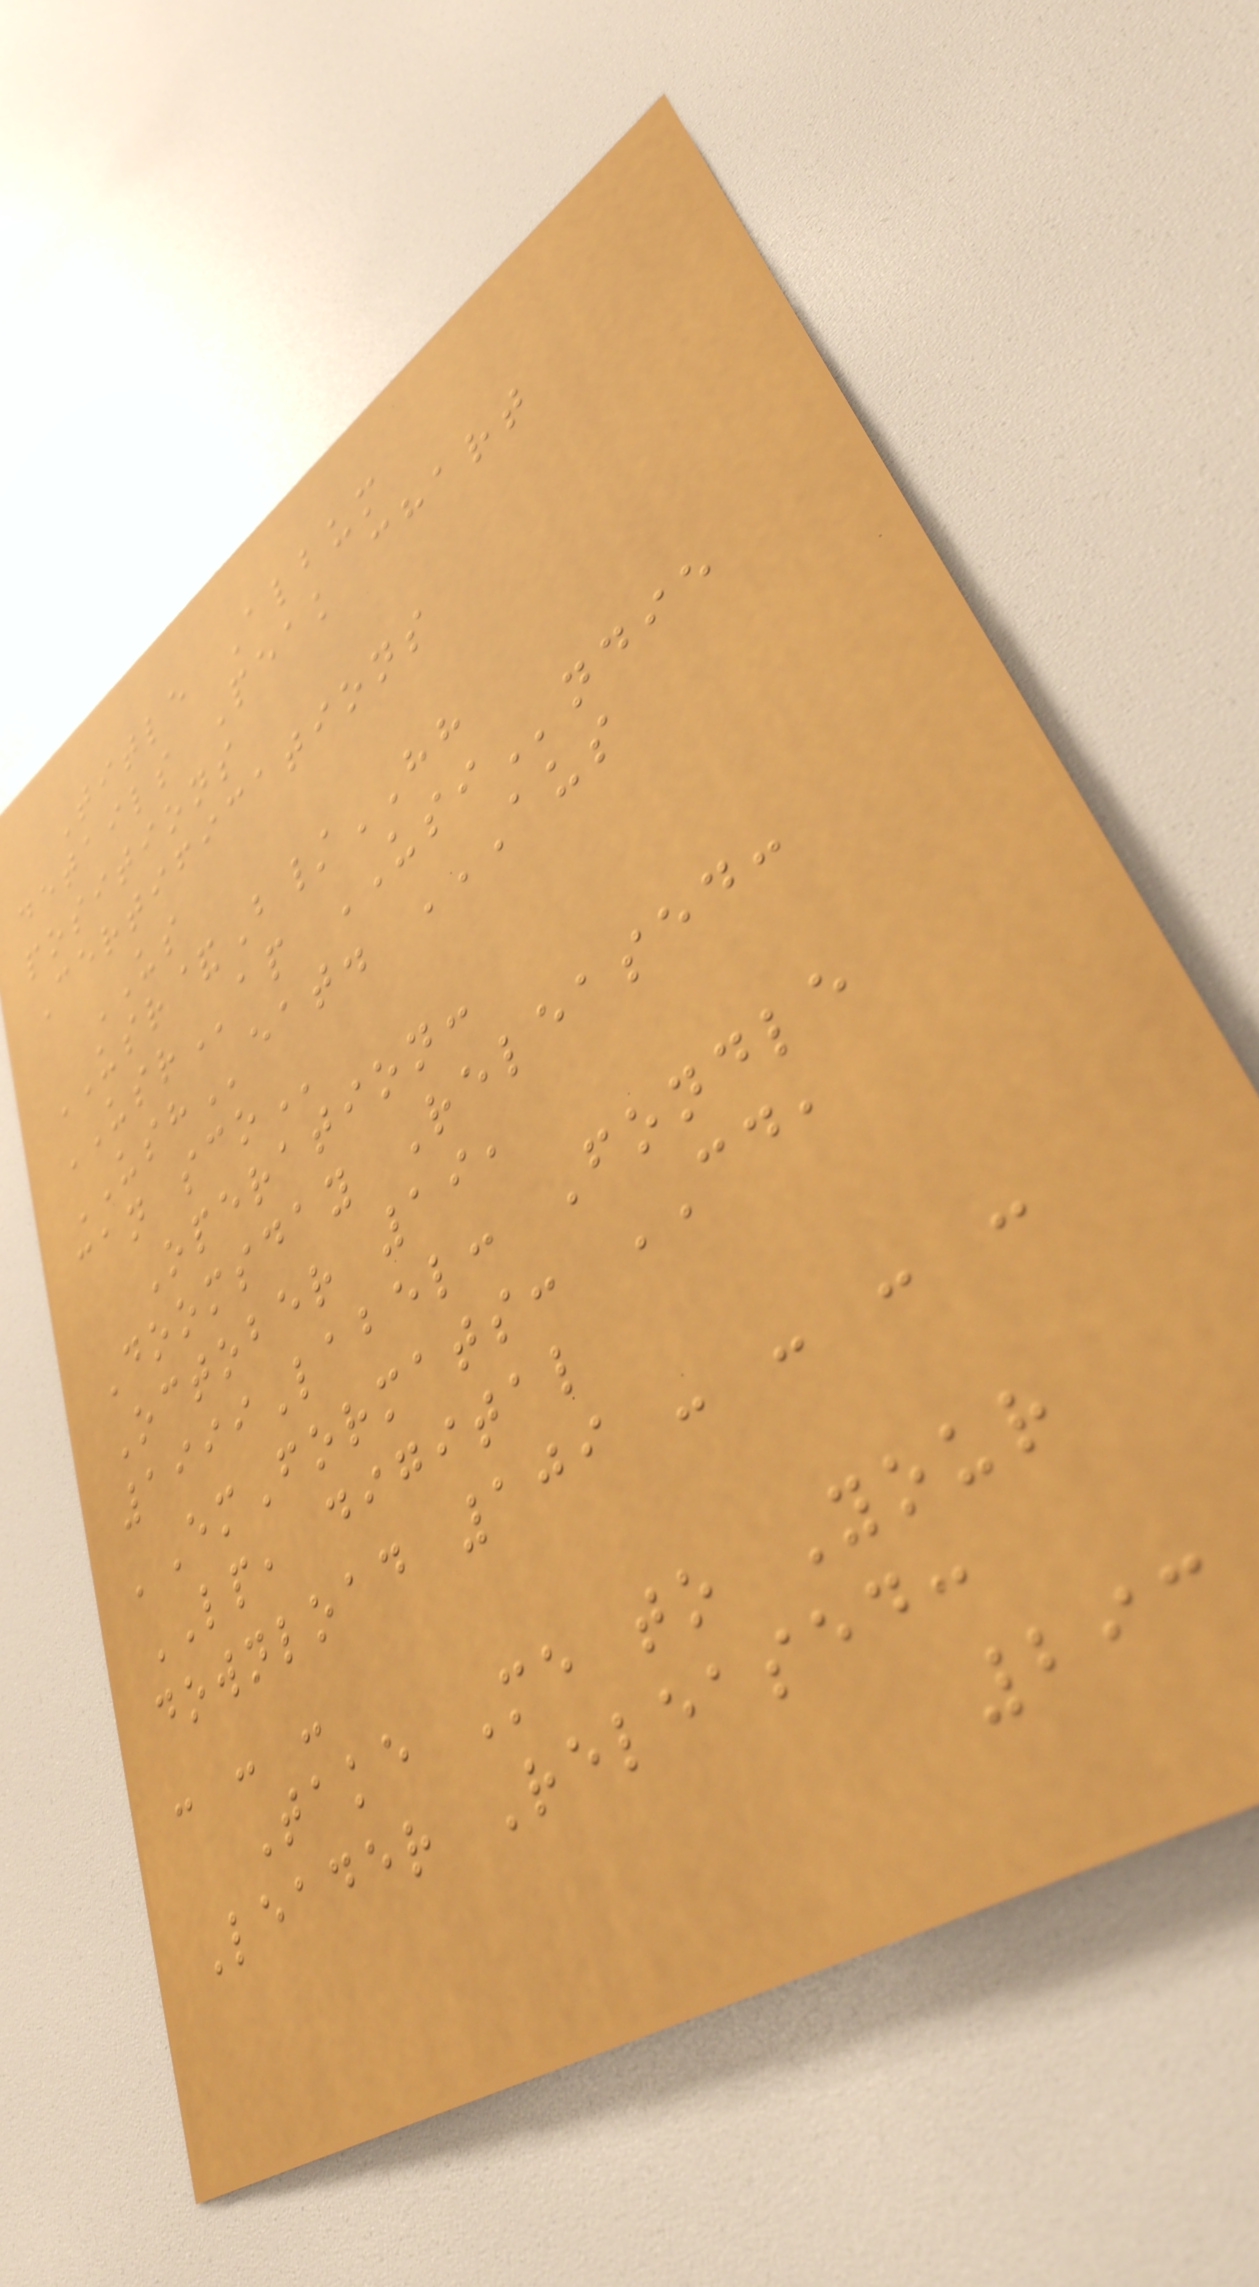Title Album
details Peak chart
positions
Certifications
US
USR&B/HH
USRap USIndie
USHeat. AUS
CAN SCO
Operation:
Doomsday Released:
October 19,
1999Label: Fondle
'EmFormats: CD,
LP, digital
download 109 - - - -
- - -
Take Me to Your
Leader Released:
293
